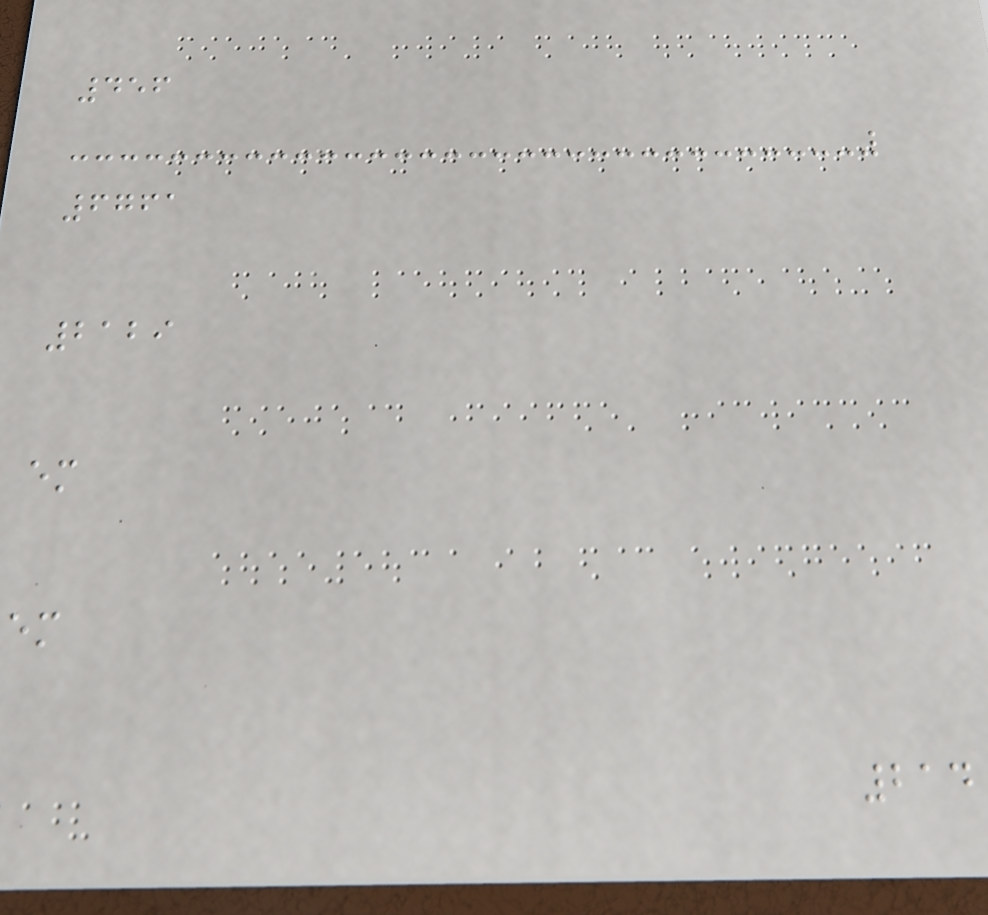456
6761
2129
em
em
214
